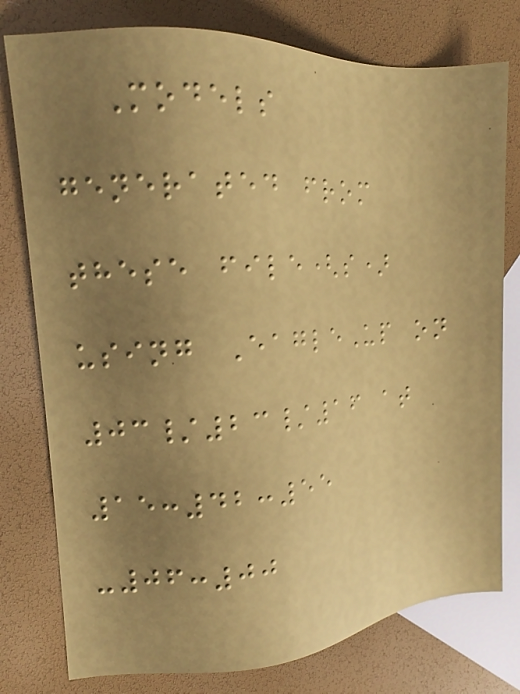Models
generated from
these file(s)
using EagleUp on
03/23/16 at
15:42:55
-06:00
